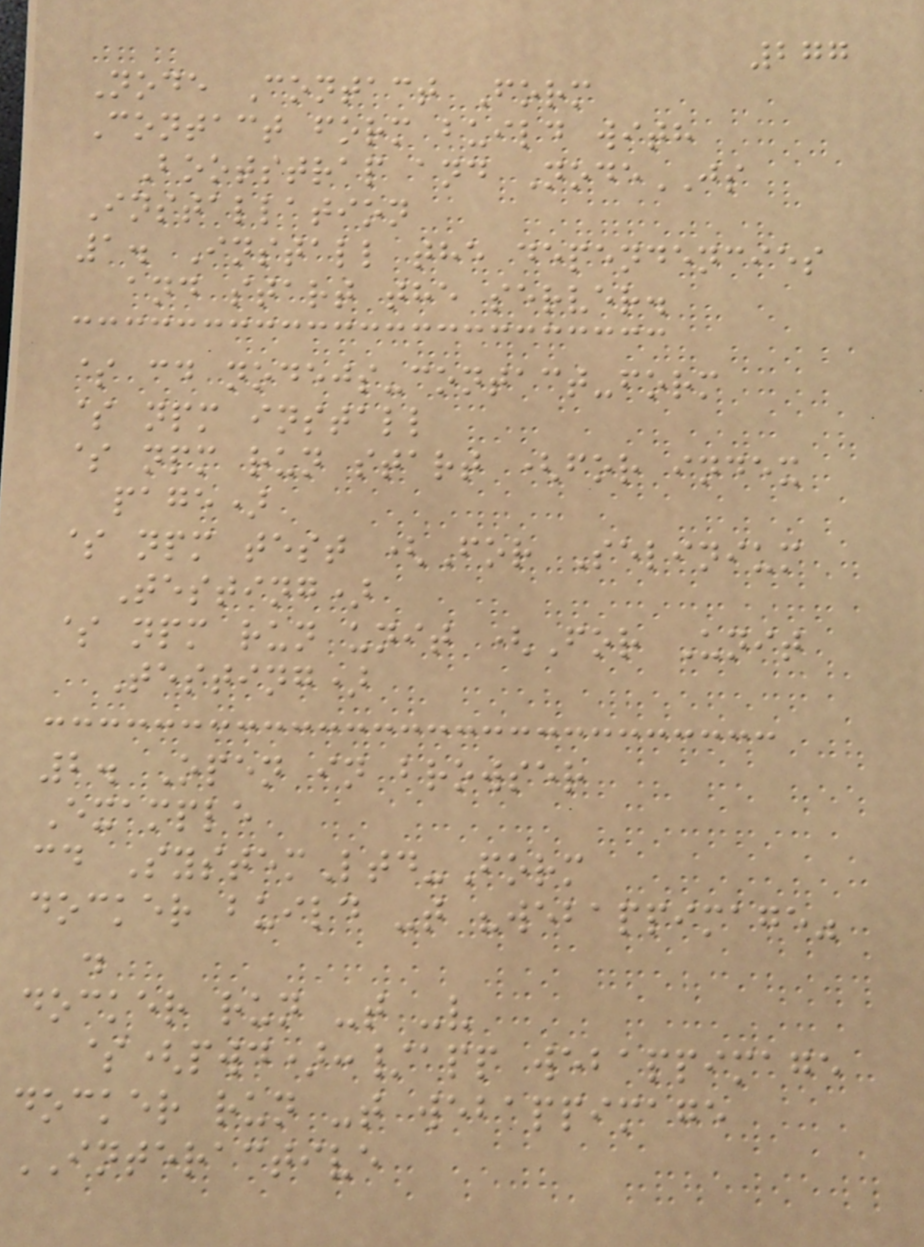277
Node Contact Form
Contact form build with
Bootstrap and NodeJS
Installation
1. Install the dependencies
and start the server.
$ cd nodejs-contact-form
$ npm install
$ npm run start (for index
page)
$ npm test (For Selinium
Testing)
$ npm run unit (For Unit
Testing)
2. Open in browser
Example
cd SystemLtd-Form
docker build -t "webappimage"
.
docker run -t -v
$(pwd):/app webappimage
docker run -t webappimage
INTERACTIVE
